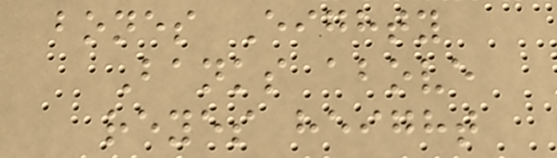bones Eighty
Banks above
reyes height
